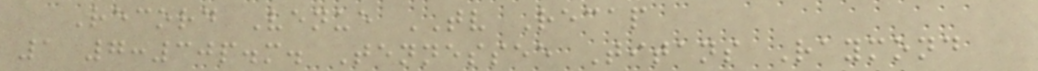Record Venue TV Recap
1 7:30p.m. Tennessee Titans Raymond
